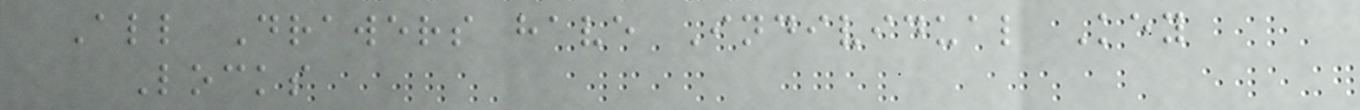All Drawers have Individual Key
Locks
